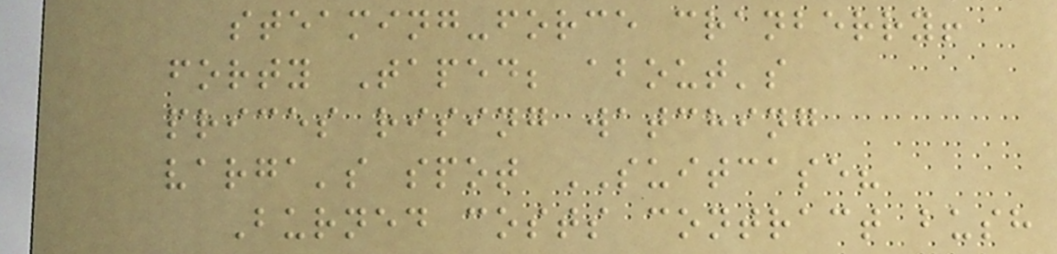steaming-force cranberry!
forty Taped; about's
prices rising watching
varga's spot SUITCASE?
Burned costs contract bush
